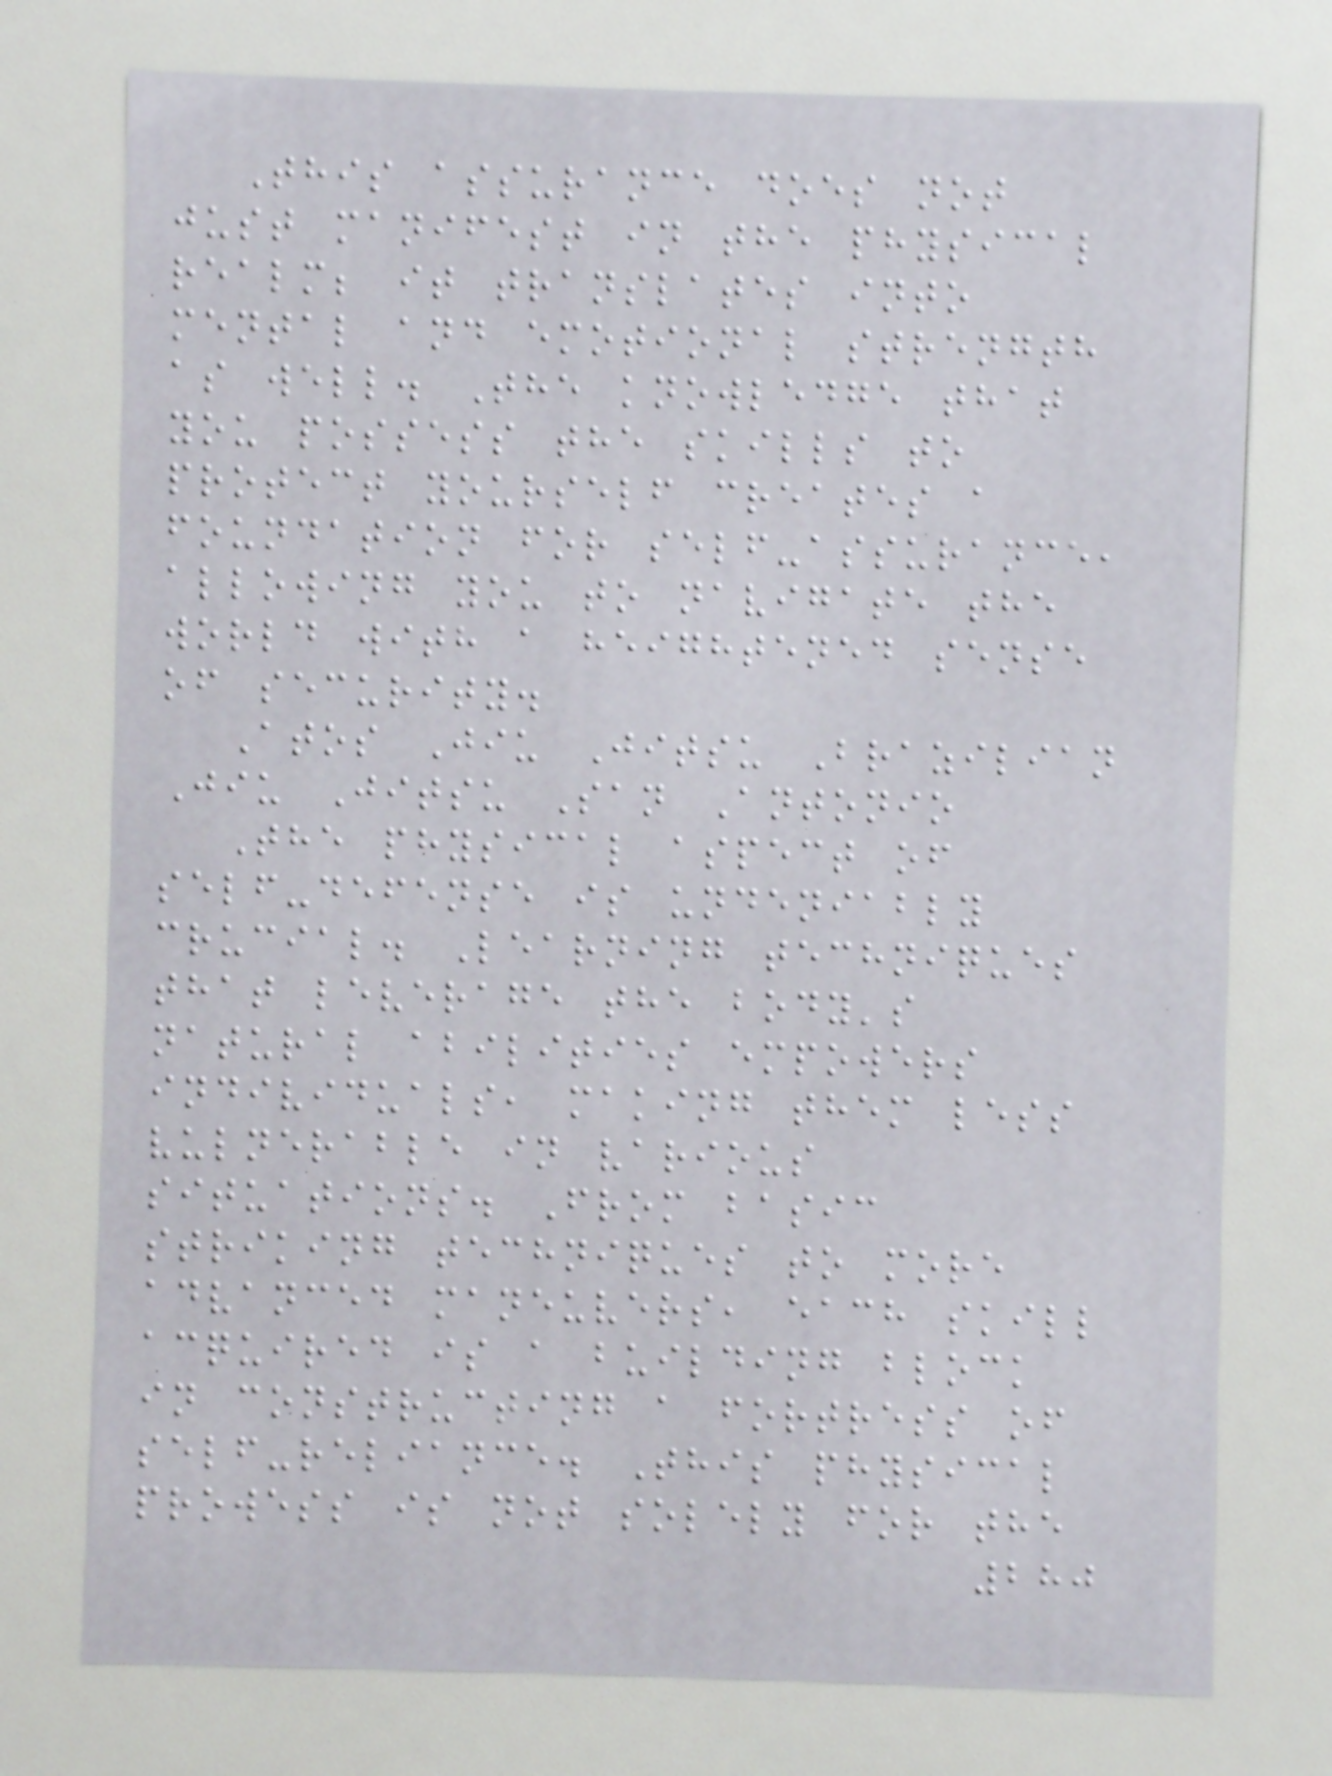This assurance does not
just manifest in the physical
realm; it translates into
mental and emotional strength
as well. The knowledge that
you possess the skills to
protect yourself creates a
foundation for self-assurance,
allowing you to navigate the
world with a heightened sense
of security.
Atos Jiu Jitsu Brazilian
Jiu Jitsu San Antonio
The physical aspect of
self-defense is undeniably
crucial. Learning techniques
that leverage the body's
natural abilities empowers
individuals, making them less
vulnerable in various
situations. From basic
striking techniques to more
advanced maneuvers, each skill
acquired is a building block
in constructing a fortress of
self-reliance. This physical
prowess is not solely for the
280
